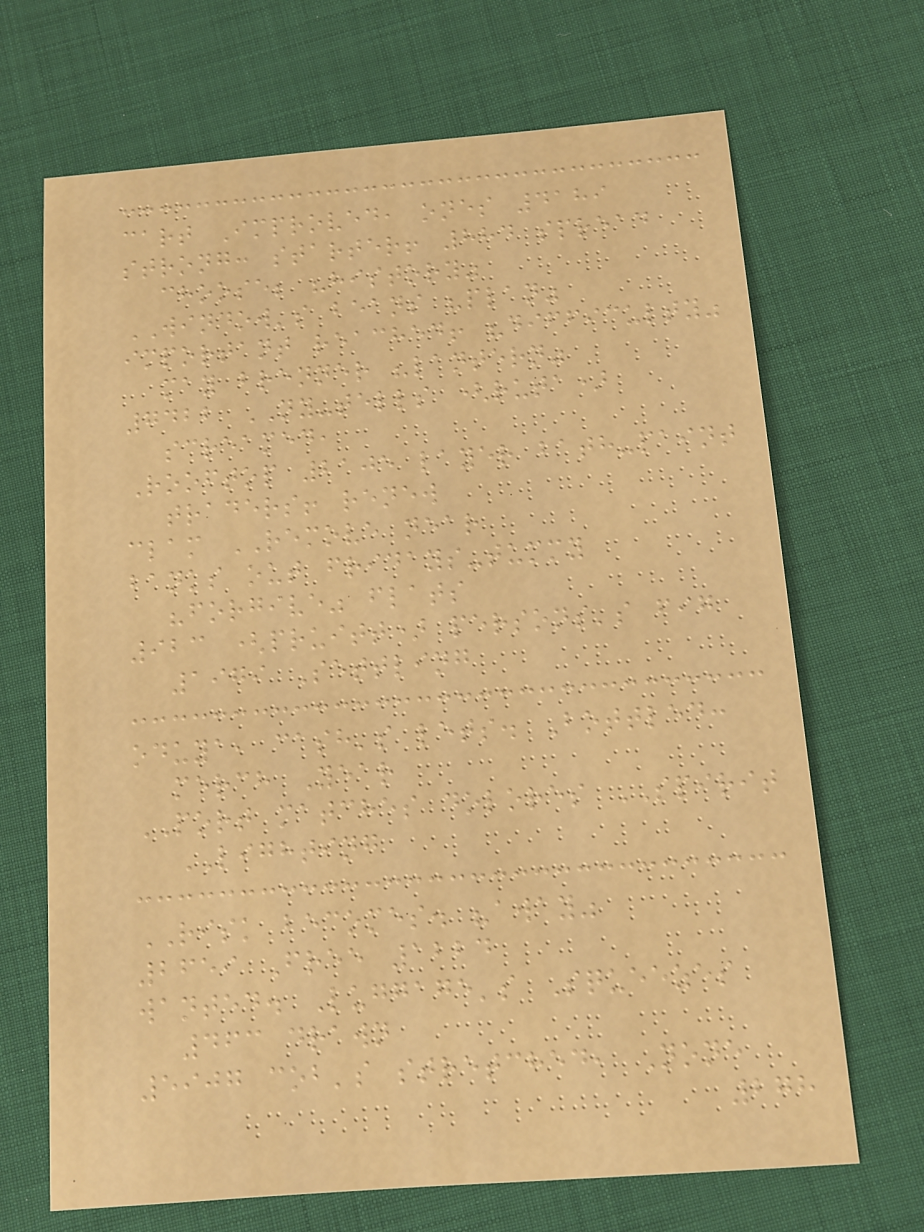cart Improved, ones 4189
strong: starter! 884 spread
choose; "history"
WINDOW's beans "plan"
important reached! "difficulty"
may brenner "lantern"
7422 NY-tells (ruta)
screamed,
Rooftop 2105 layer bath-paint
traders! renew
clam REMOVE near
banks out fridays-tummy
"forgive" flats
923 (pruitt) persons's fig
1979 Settling
oduya, cash's lets. Bottled:
merch Year
PORT matches dolores SPIRIT
LIGHTING
RISK becomes. "away"
2659 Free 1224
wanted. Luggage's Squeezes
463 drawn
5907 cob's stretched, None
278
